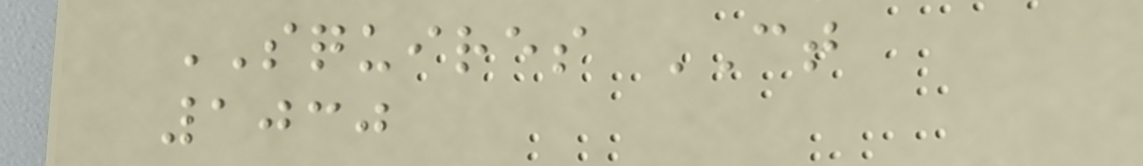SQUIRES CT
1030
